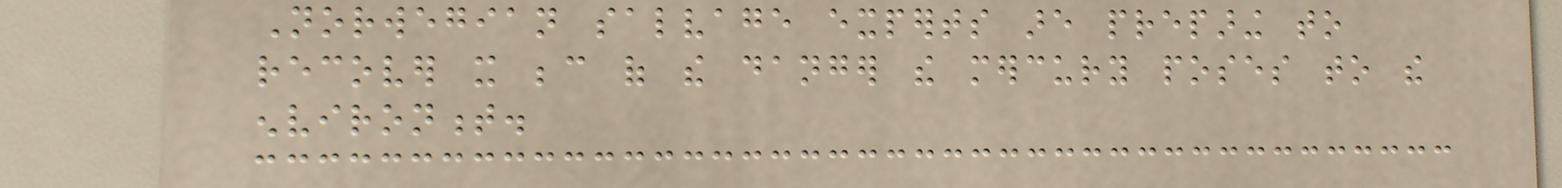Norwegian salvage experts are preparing to
recover it because of the danger the mercury poses to the
environment.
